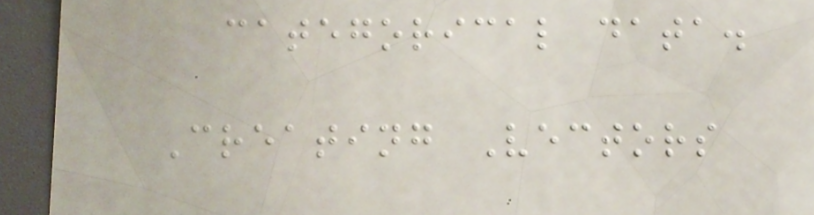categorical data.
Creating Vectors
